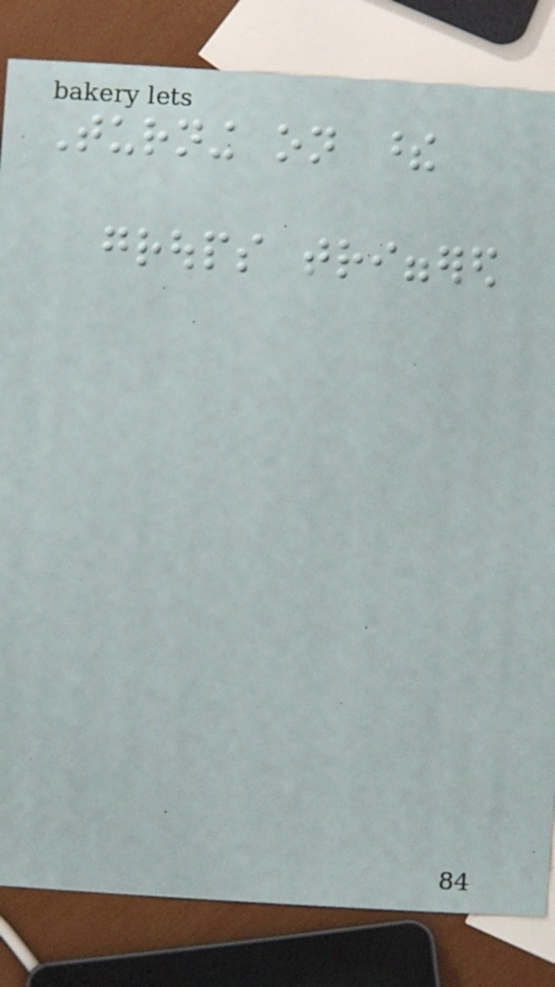Turning on these
groups triggered
